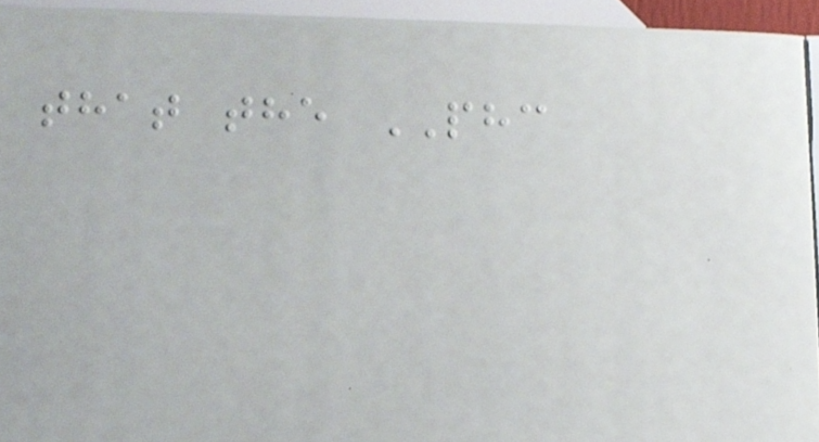that the PHC
